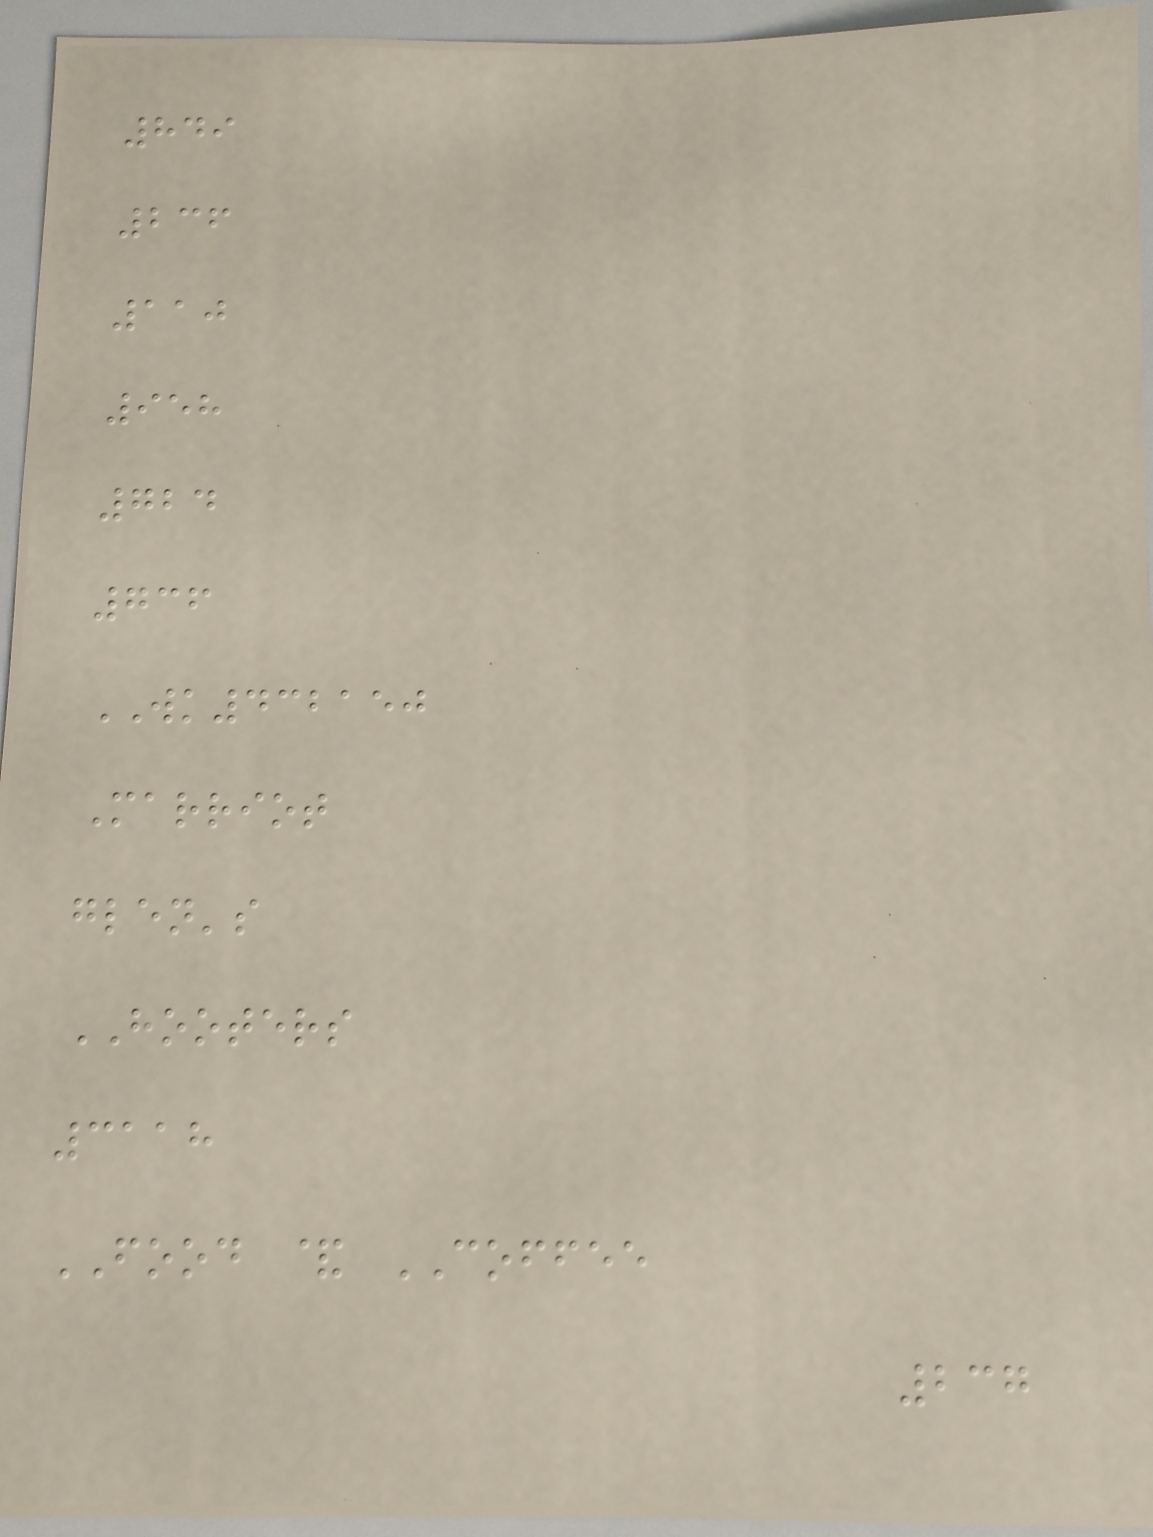849
236
110
958
724
736
WK432150
Marriot
glen's
HOOTERS
3118
FOOD & COFFEE
237
